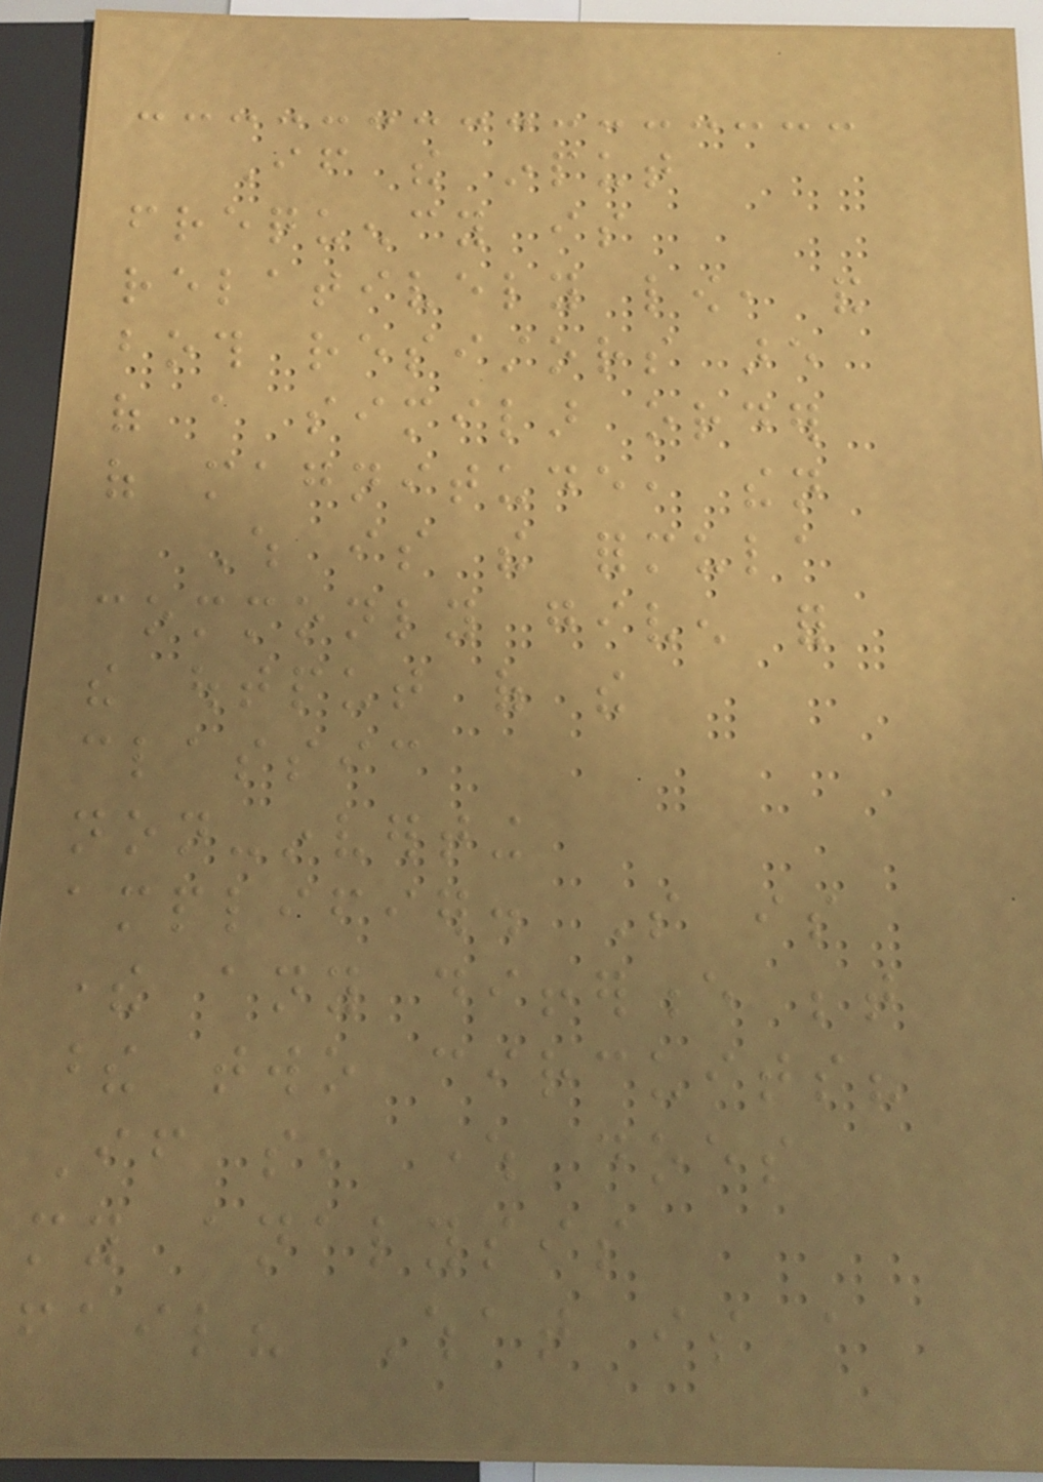If the input
frequency is
relatively low, and
both resistors are
of a similar order
of magnitude, then
Which is the formula
commonly given for
the output of the
classic
non-inverting
amplifier. So is
there any difference between
these two circuits?
If so, where does
my analysis
fail? What is a
